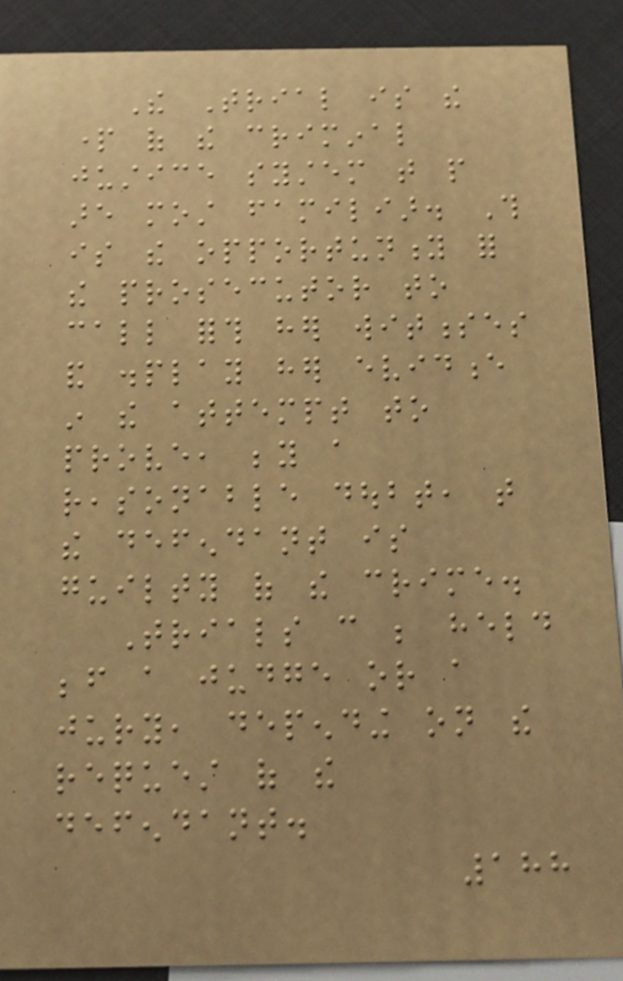The Trial is the
part of the criminal
justice system that people
are most familiar. This
is the opportunity for
the prosecutor to
call forth her witnesses
and display her evidence
in the attempt to
prove, beyond a
reasonable doubt, that
the defendant is
guilty of the crime.
Trials can be held
before a judge or a
jury, depending on the
request of the
defendant.
188
